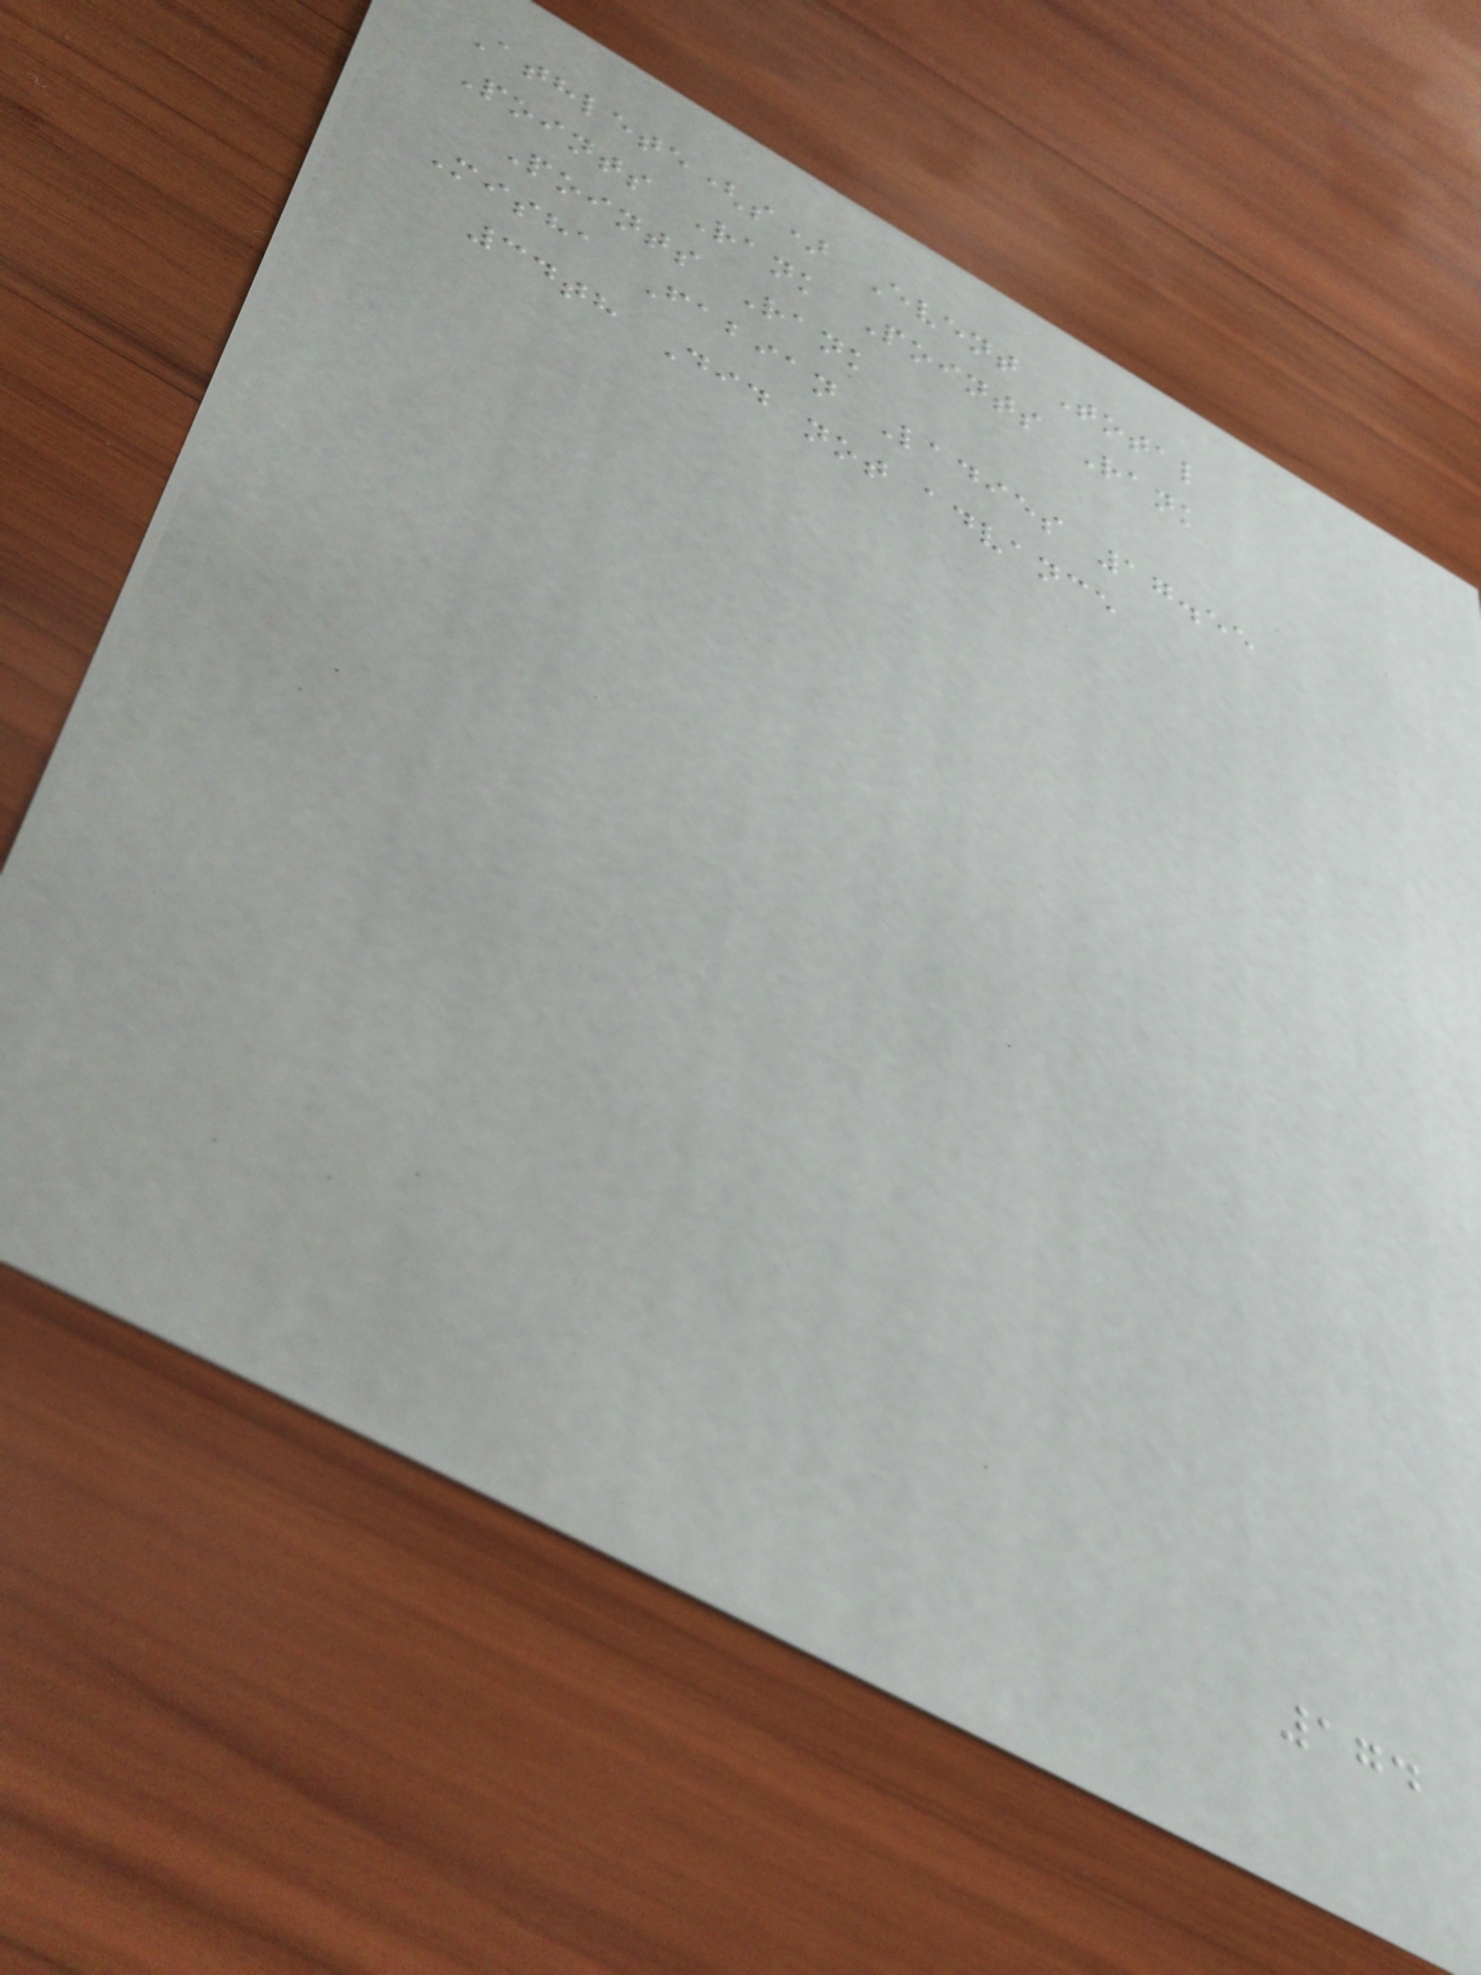Athlete(s) Event Total
Points Rank Points Rank
Points Rank
Misha Fabian Ladies 17.55
34th Did not advance
174
